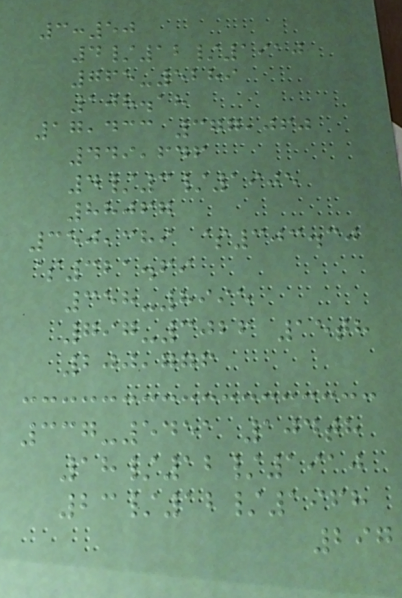3:50
4/12/1910
765-5289
108.18
17,433 377,060
449,646
4/3/1905
88067
350,389 $303.30
$321.69
358-8995
797-3026 15th
200,776
337-5451 104th
18/12/1910
23/12/1968
297
